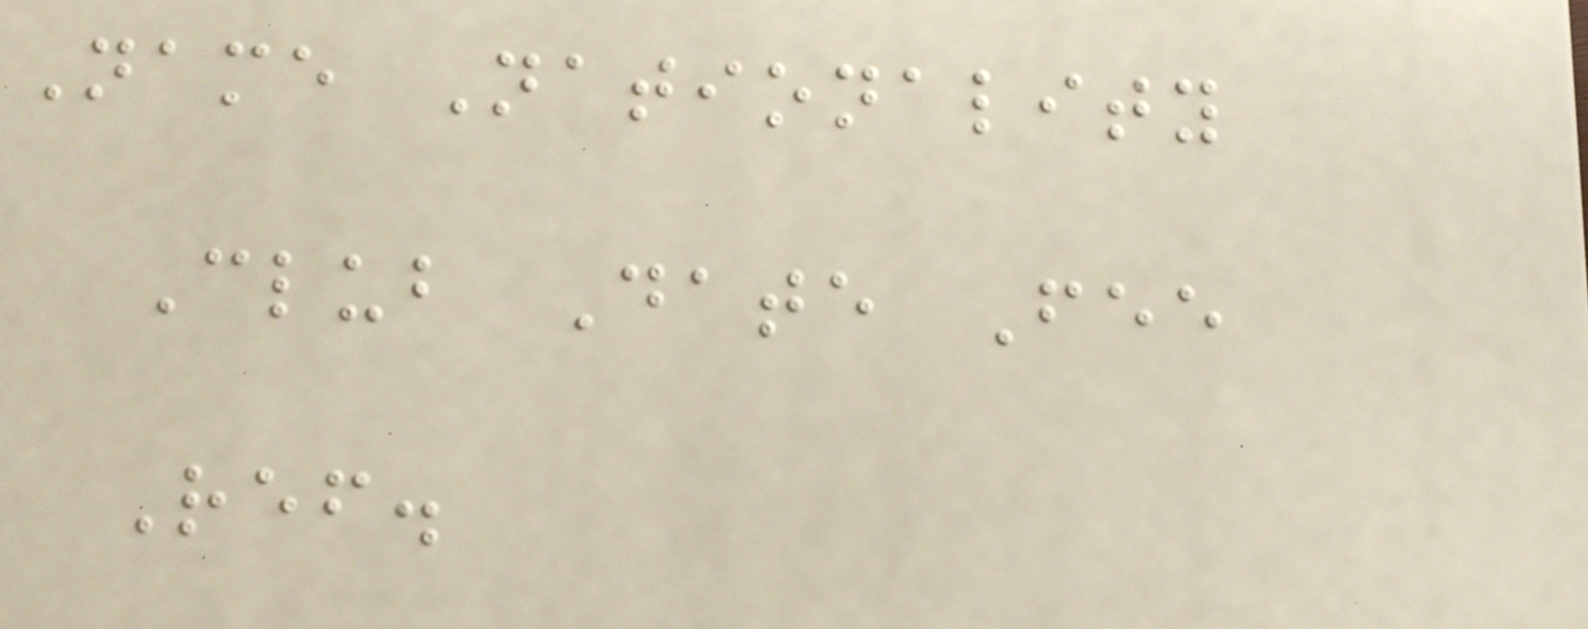Name Nationality
Club Date Fee
Ref.
